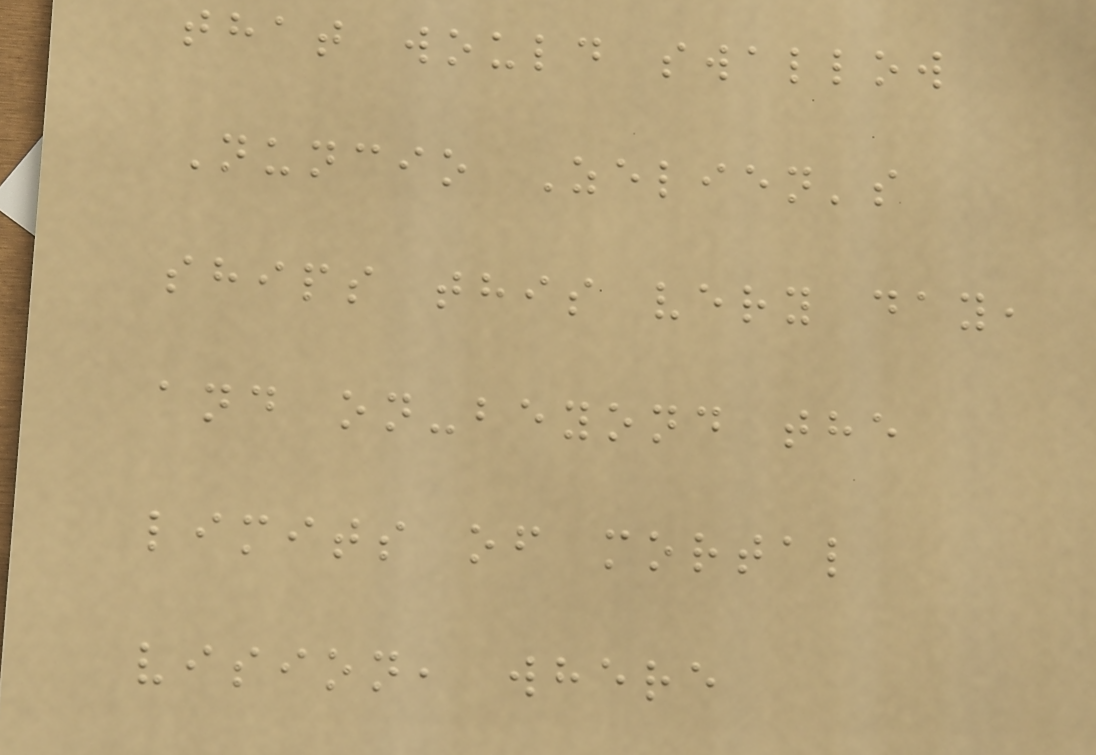that would swallow
Nuncio Zelien's
ships this very day,
and on-beyond the
limits of mortal
vision, where
